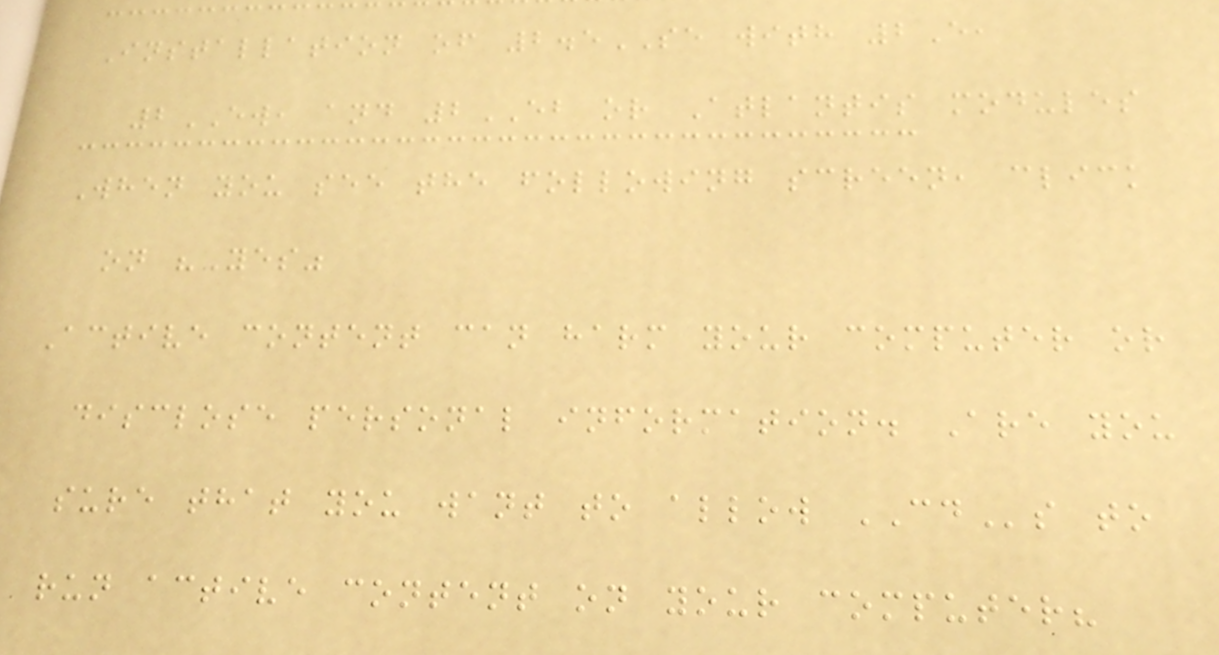Installation of 2.5SE with 2E,
2EW, and 2EB or Atlantis modules
When you see the following screen, click
on "Yes"
Active content can harm your computer or
disclose personal information. Are you
sure that you want to allow CDs to
run active content on your computer?
